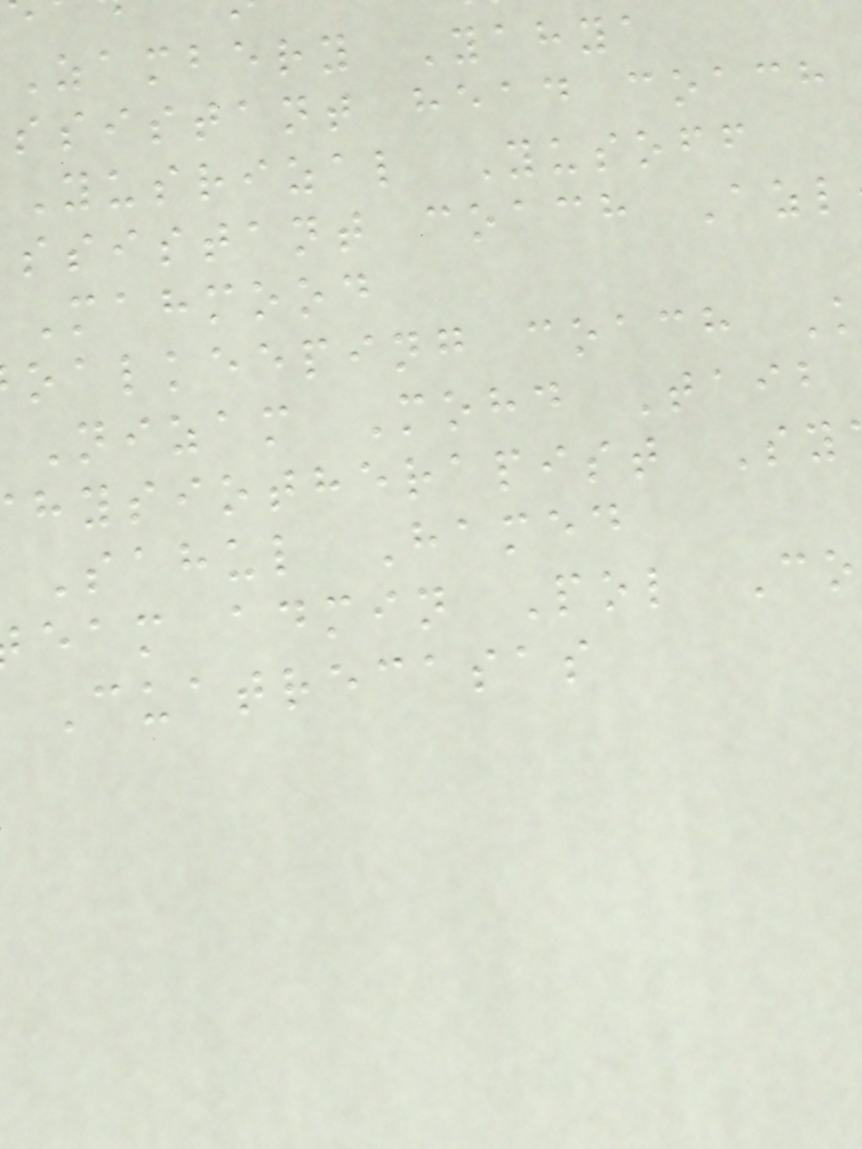Zambery Yahya
ssistant head coach
Yusrizal Yusoff
ssistant coach Azl
Mahmood
oalkeeping coach
Nizam Mohd Taib
hysiotherapist Sy
Sahul Hamed
eam admin Pol Co
Cuatrecasas
